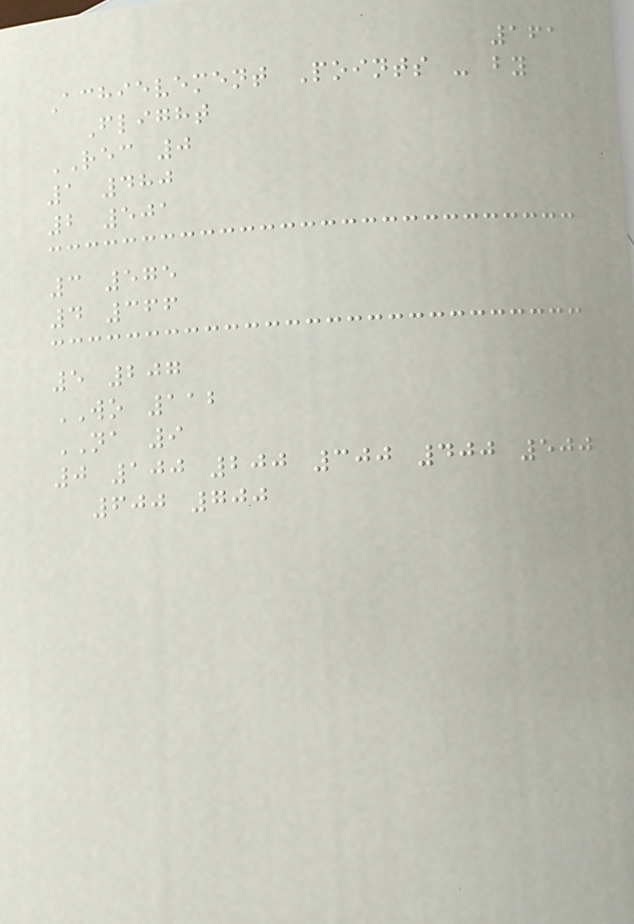161
Achievement Points - by
Flight
REC 0
1 480
2 501
3 575
4 366
5 207
WO 112
NA 9
0 100 200 300 400 500
600 700
